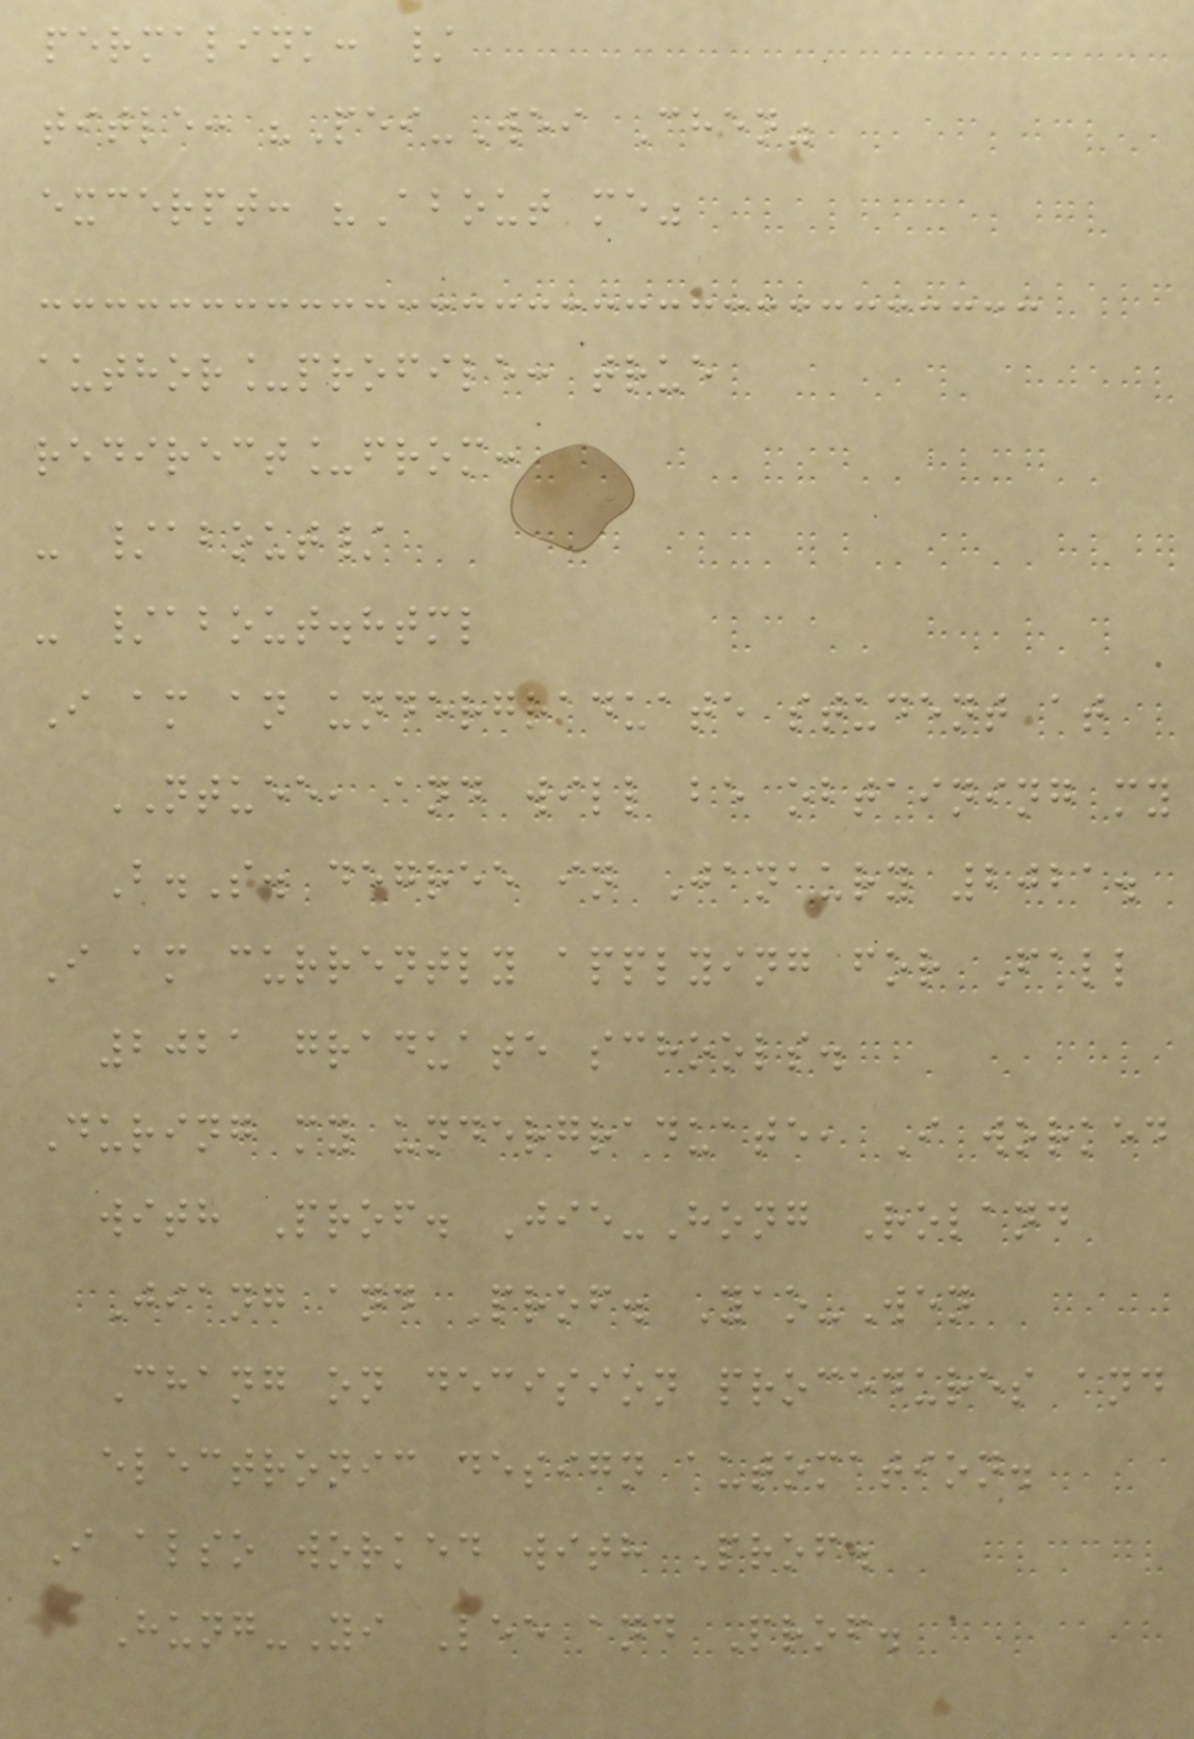permalink: /
title: "Pei-Wei Chen"
excerpt: "About me"
author_profile: true
redirect_from:
- /about/
- /about.html
I am an undergraduate student at
NTUEE, and will be obtaining my
B.S. degree in Janaury 2021.
I am currently applying for Fall
2021 graduate schools.
During my undergraduate, I worked
with Prof. Jie-Hong Roland
Jiang and Prof. Yao-Wen
Chang on decision procedures and
electronic design automation.
I also worked with Prof.
Hung-Yi Lee and Prof.
